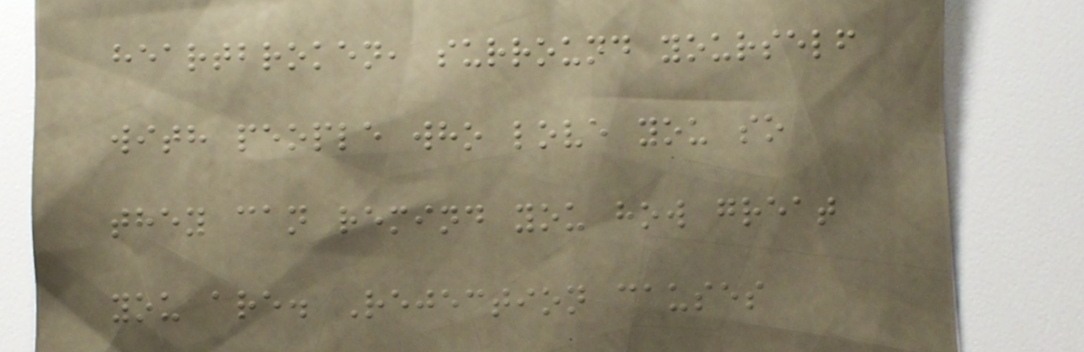heartbroken, surround yourself
with people who love you so
they can remind you how great
you are. Rejection causes
